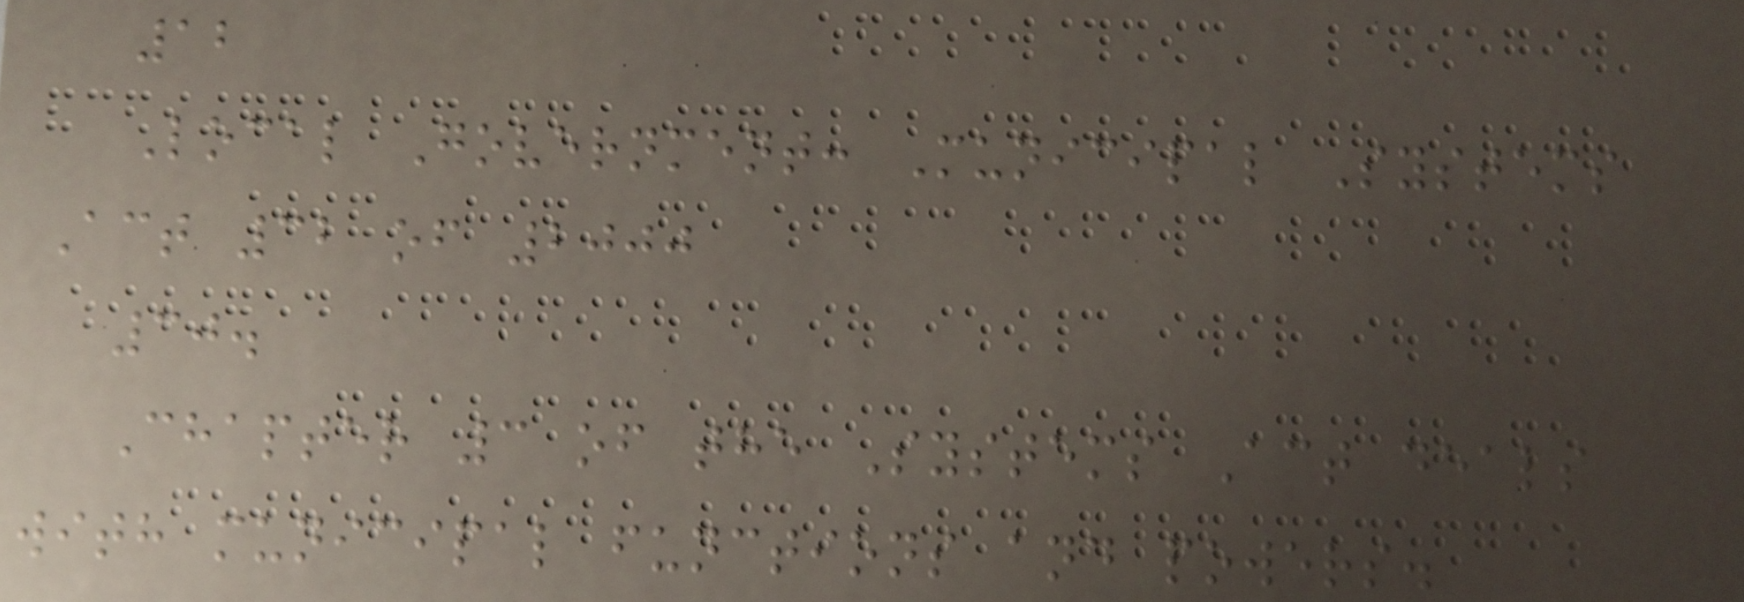12
Local Government: Municipal Systems
Act 32 of 2000
30.
Chapter 3 of the Systems Act deals
with municipal functions and powers.
